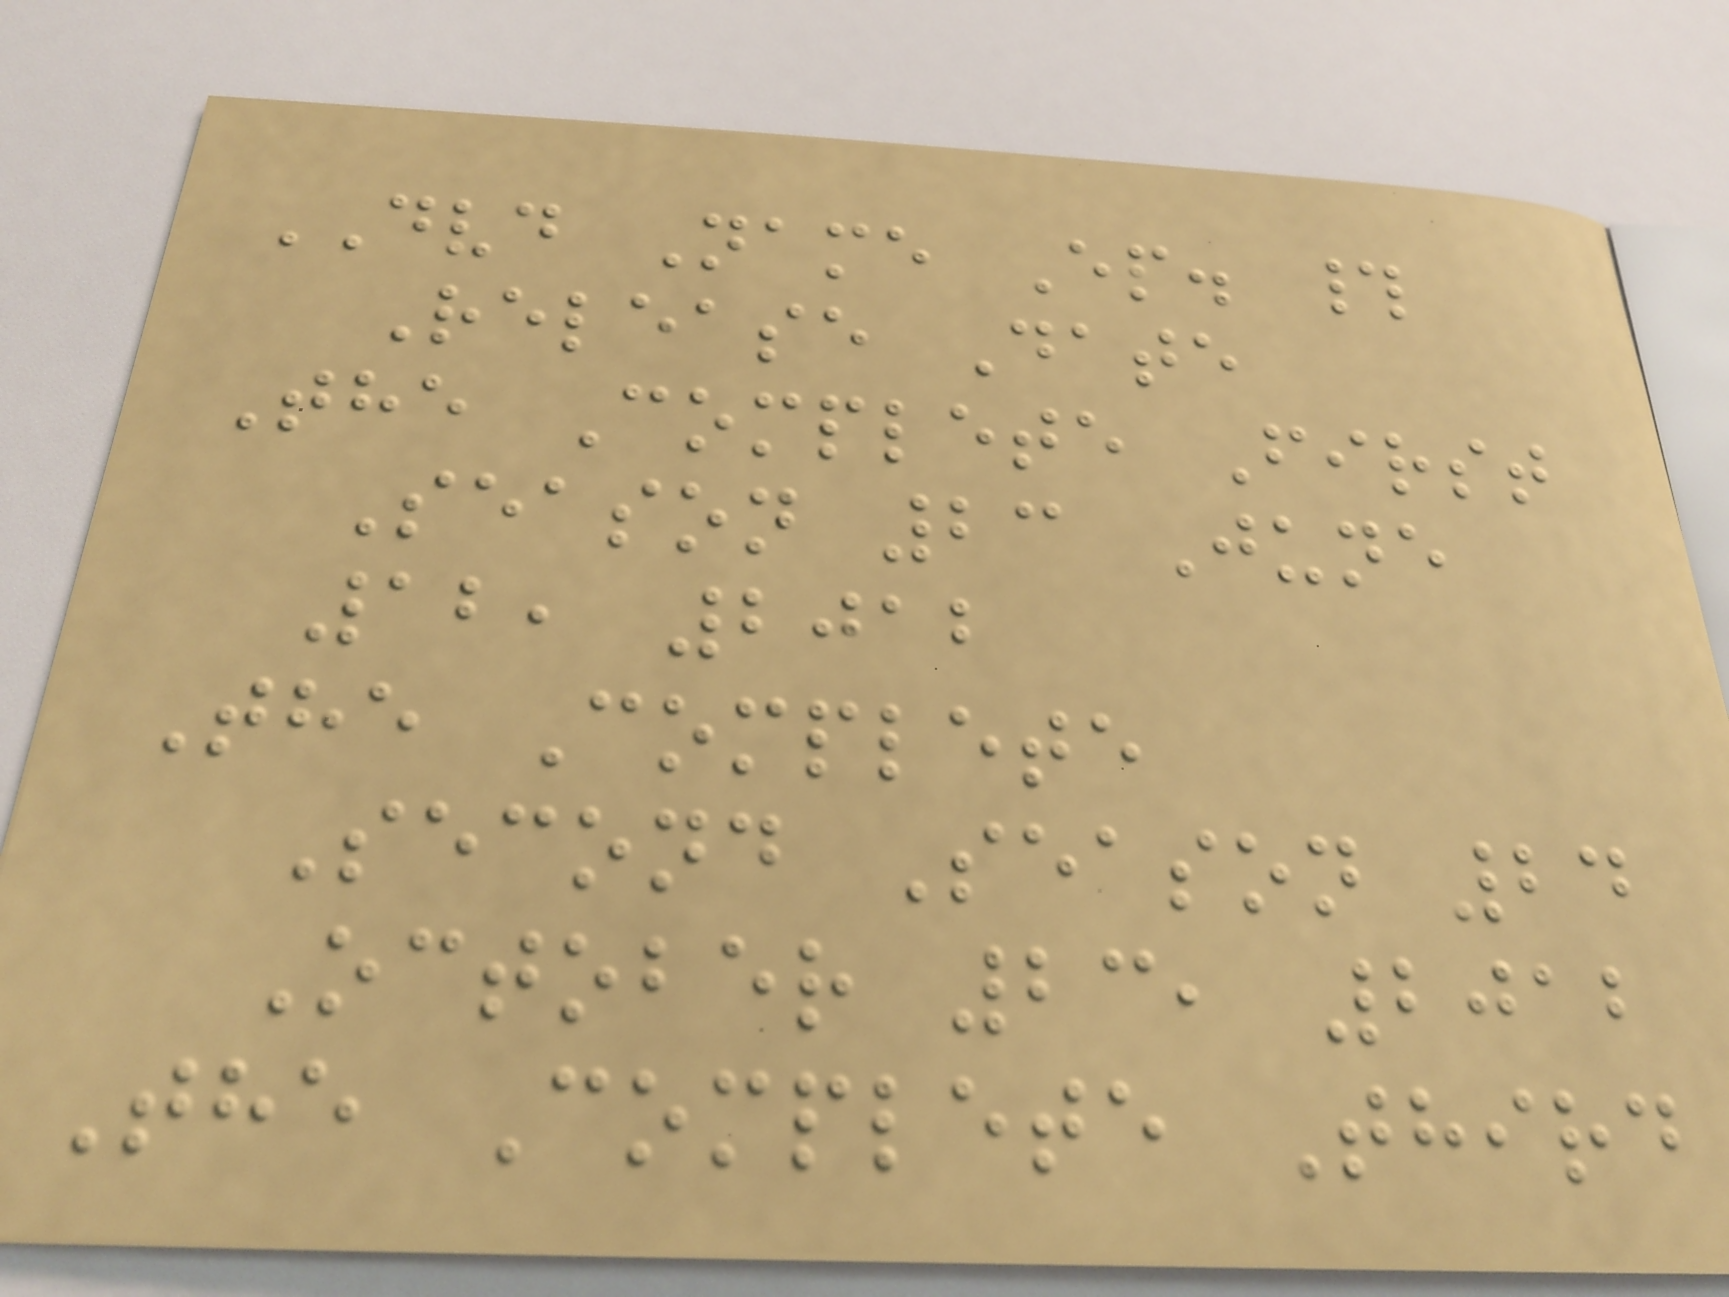DVD Name Ep. #
Release Date
The Complete First
Season 23 June
12, 2012
The Complete
Second Season 24
October 23, 2012
The Complete Third
